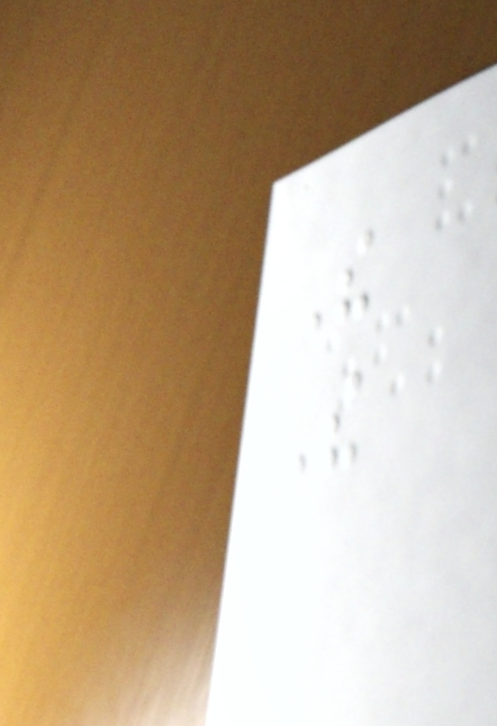The
The
